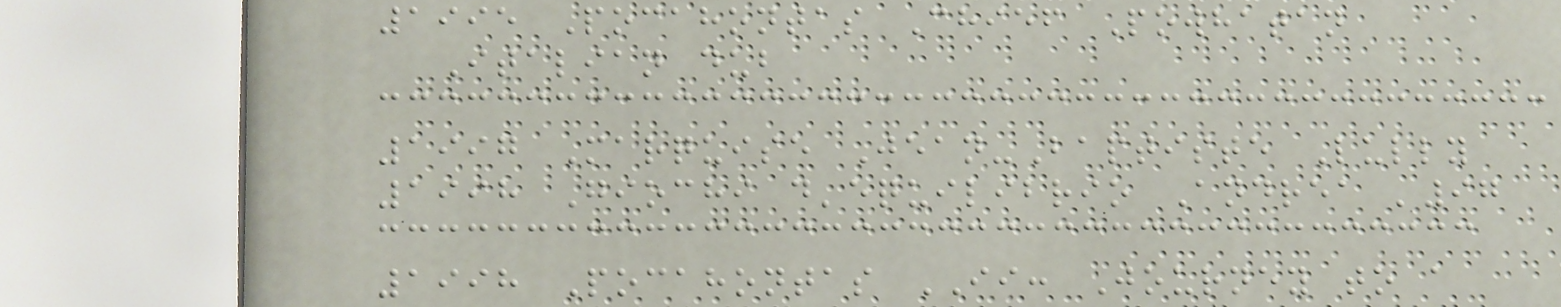1995 Pocahontas Chief Powhatan
Italian dub
1997 Marquise Jean-Baptiste Lully
1998 Giochi d'equilibrio Andrea '97
1998 Pocahontas II: Journey to a
